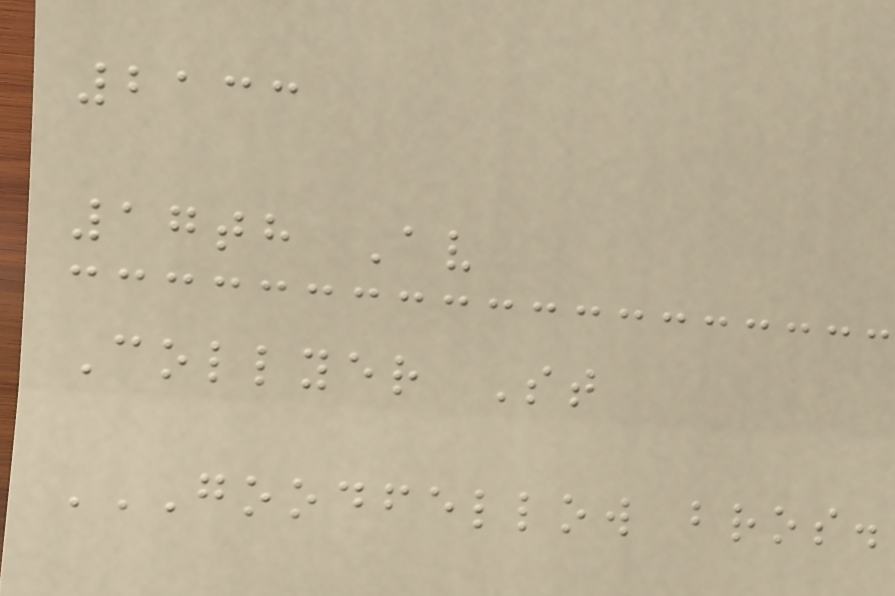2133
17th Av
Collyer St
GOODFELLOW BROS.
